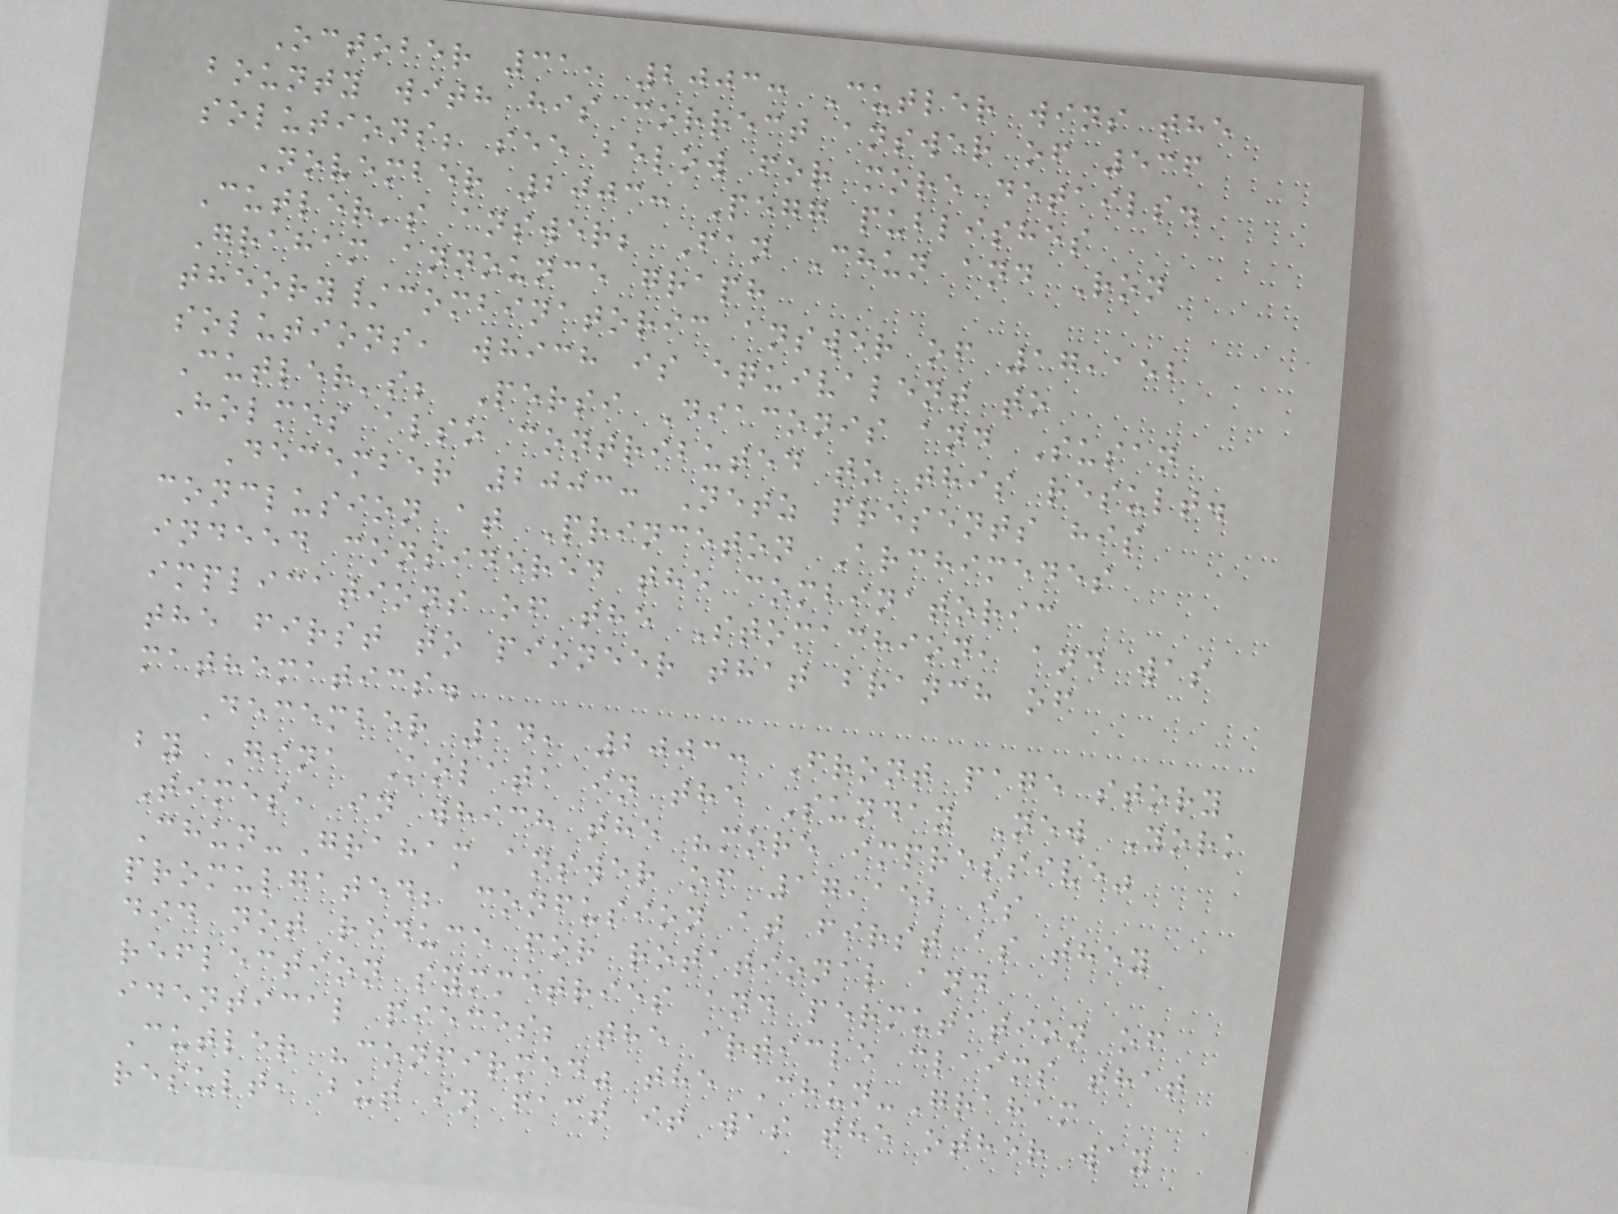October 31, 2003: Cutler wins the
bounty with his correct answer of 536
solutions; see below for more details.
November 2003: Pegg publishes
Cutler's answer; Fan Chun and Ron
Graham announce graph
theory/combinatoric answer of 17,152
solutions, which is equivalent to
Cutler's; Persi Diaconis and Susan
Holmes also contributed to this result.
December 2003: Netz presents his
conclusion at Princeton Archimedes
indeed considered the combinatoric
implications of the Stomachion, and was
the first to pioneer that branch of
mathematics.
December 14, 2003: Front page story
by Gina Kolata in the Sunday New York
Times, in which the "more impressive"
Chun-Graham answer of 17,152 is
promulgated; confusion at first as they
did not reduce for rotational and
reflection symmetries and permutation of
identical pieces; the article claims that
Cutler "confirmed" the Chun-Graham
result, but in fact it was the other way
